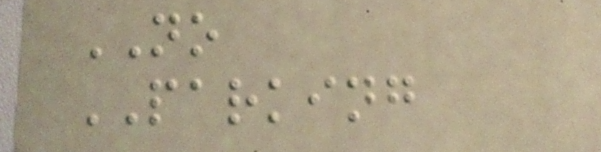NO
PARKING
